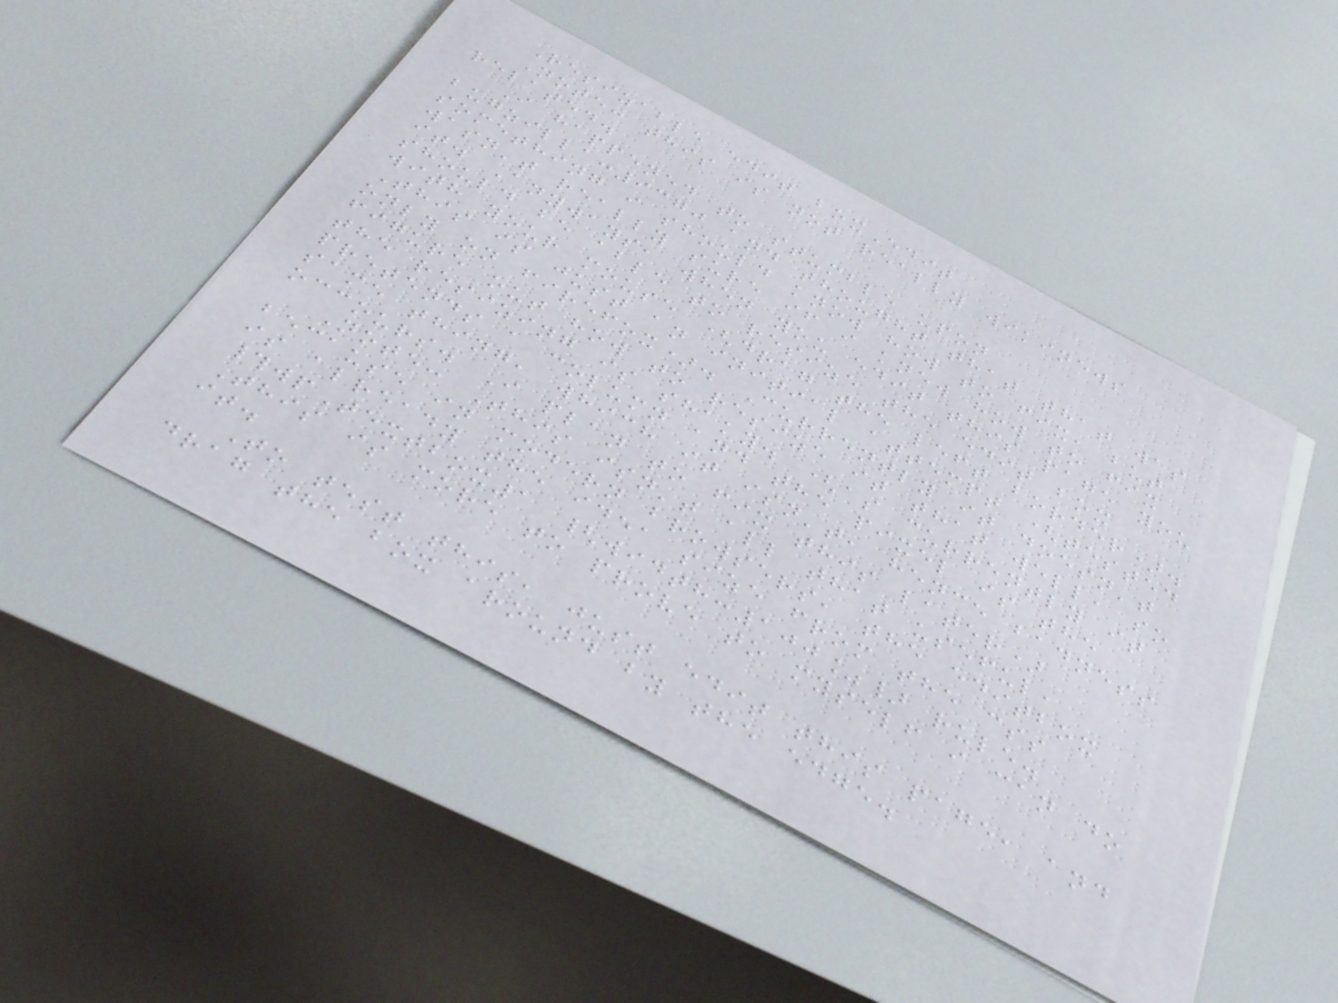Resizable edit boxEdit
Note: this is not really wikinews
related.
I happened to stumble upon
bugzilla:9370 and thought that that was
something i should know how to fix, but
wasn't really sure if i knew how to fix
it. Anyways, when you edit this page you
should be able to resize the edit box
with your mouse (drag the left border).
This is just an initial attempt (tested
only on firefox). Currently it doesn't
figure out how to resize it that well, so
the resizing is shaky. (as currently it
pretends a column and the pixel is the
same thing, which it isn't, hence badness
occours. I plan to fix this later)
Note: This isn't all that useful,
because in modern browsers, the editbox
is already the idea size from the css
#wpTextbox1 {width:100%} rule.
This is more to prove to myself i can do
it.
To test this, just edit this page, and
drag the box around by the edge.
